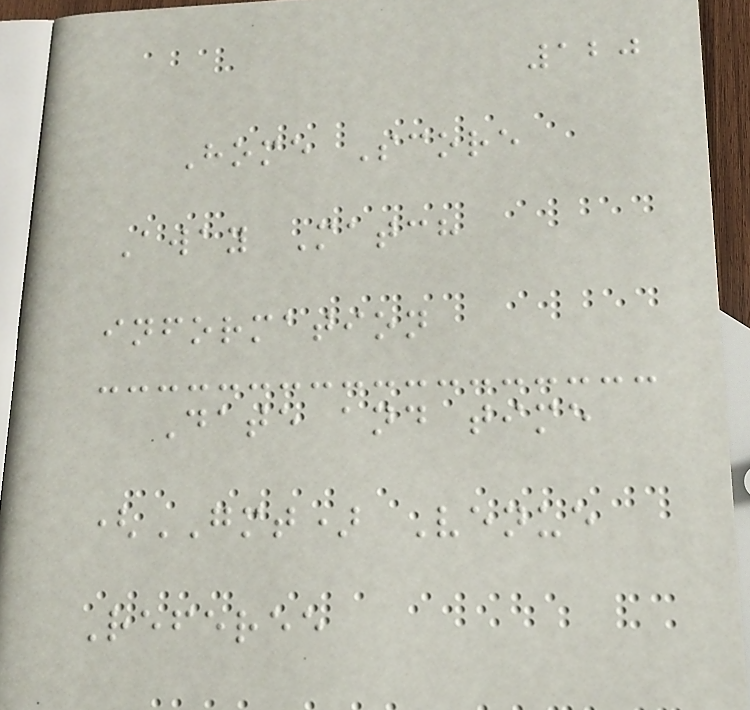120
Home Score
Away Match
information
Date and time
(GMT) Venue
Referee
